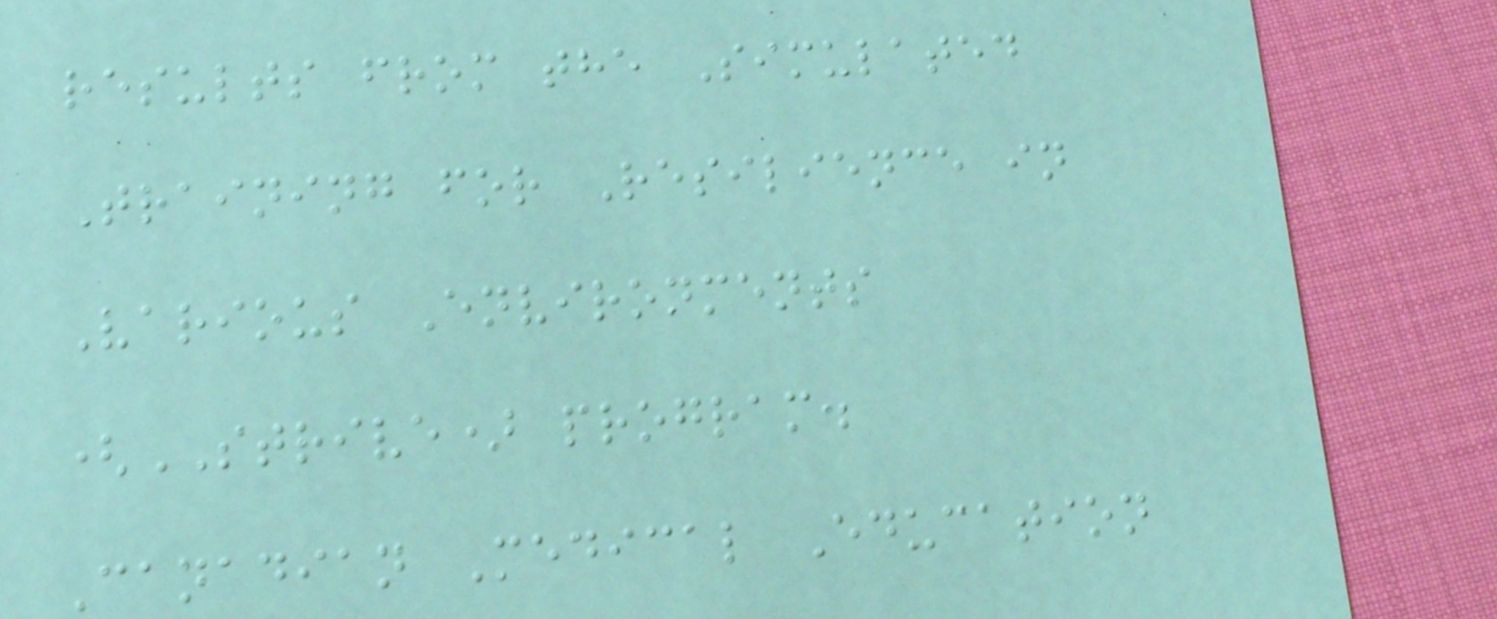results from the Simulated
Training for Resilience in
Various Environments
(STRIVE) program.
Canadian Medical Education
